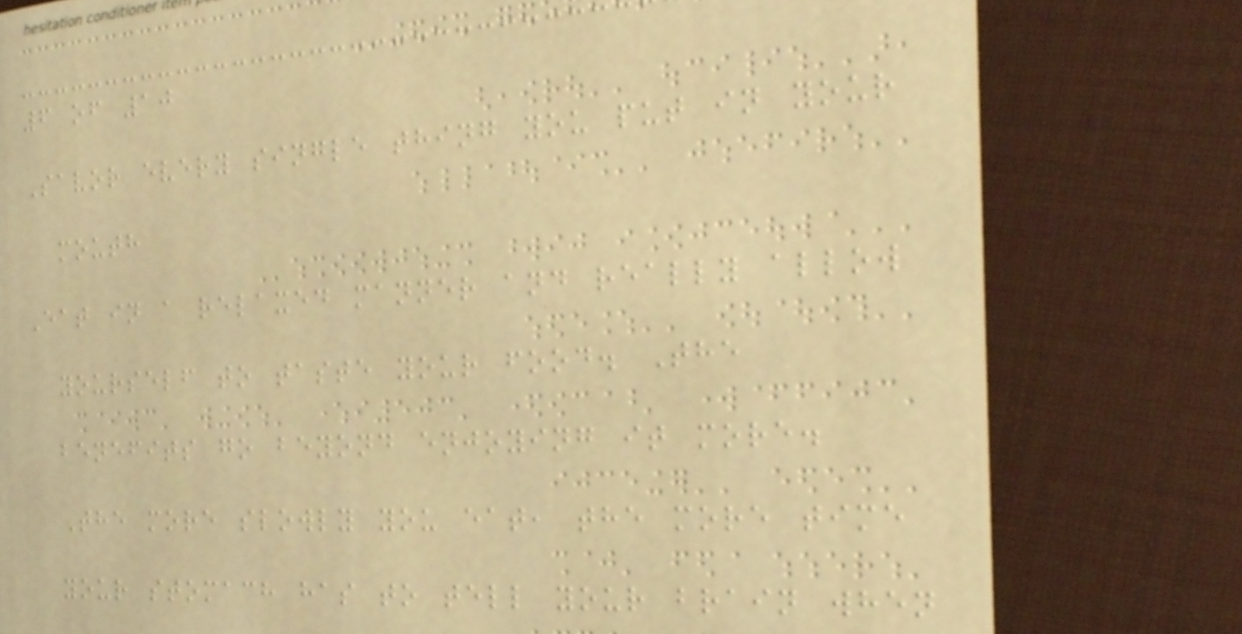6 of 10
Savor every single thing you put in your
mouth
Eat in a relaxed manner and really allow
yourself to taste your food. The
benefits go beyond enjoying it more.
The more slowly you eat, the more time
your stomach has to tell your brain when
